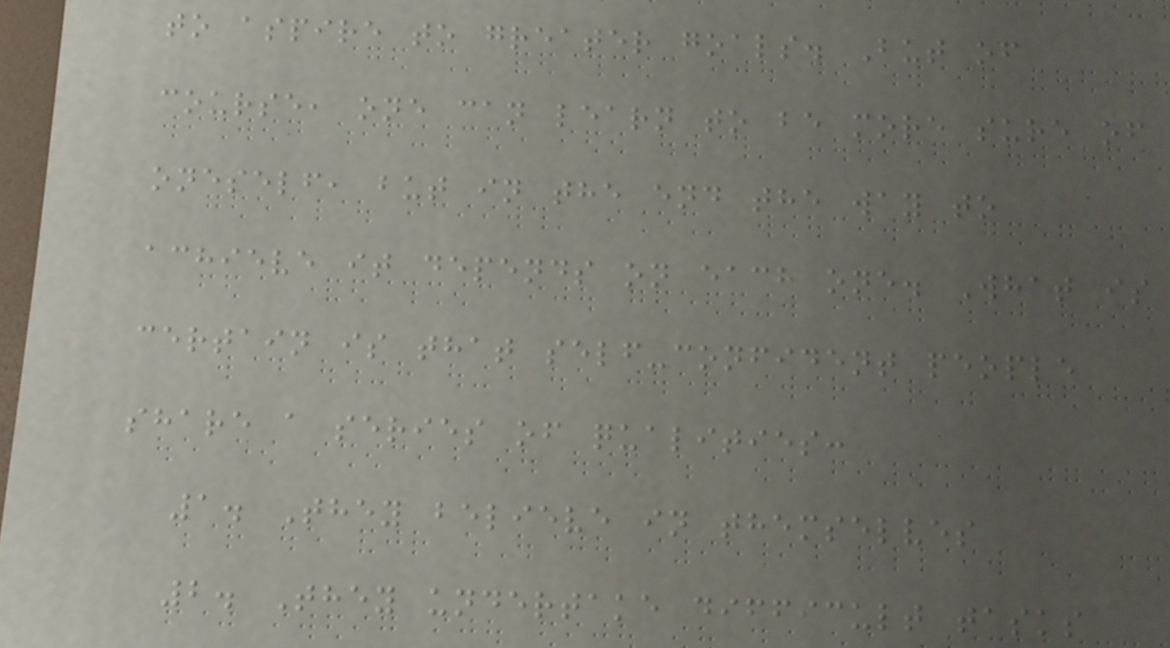to aspire to greater goals. But of
course, one can learn to be more sure of
oneself, but in the end the way to
achieve it depends on each one. What is
certain is that self-confident people
share a series of qualities:
1. They believe in themselves
2. They undertake difficult tasks
